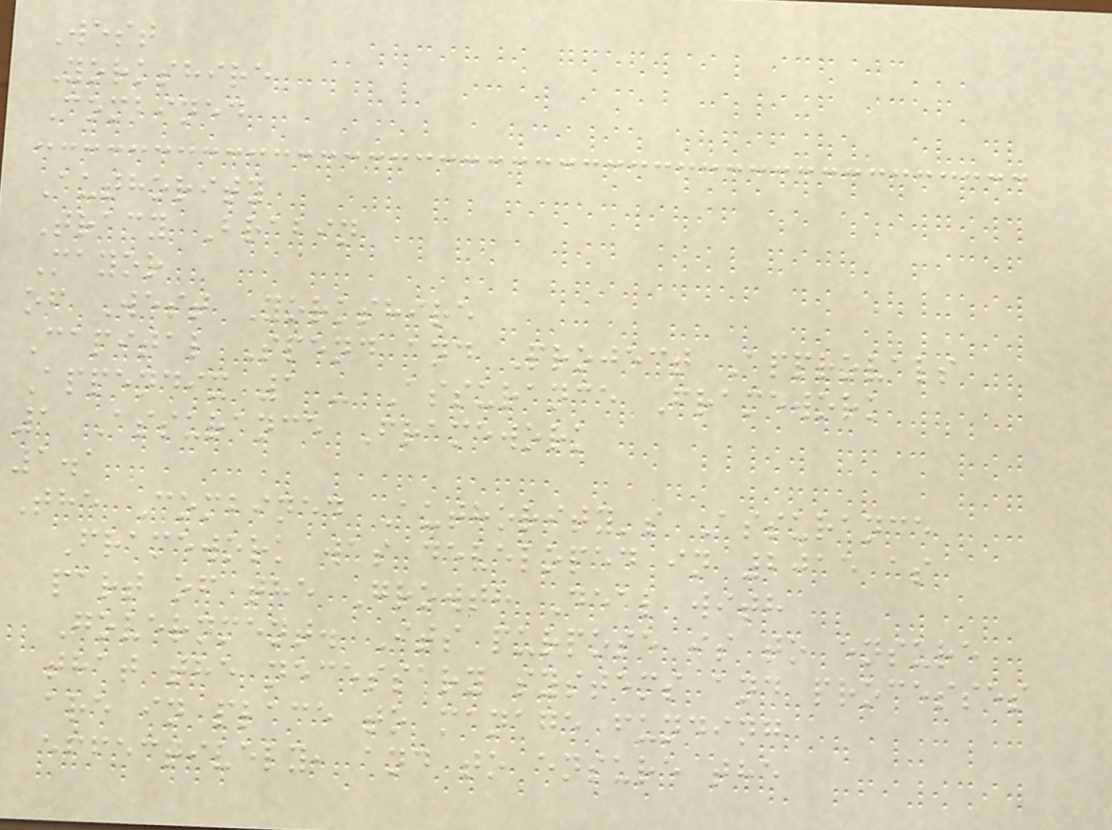West
Yorkshire
Combined
Authority
Tracy Brabin
Mayor
of West Yorkshire
Capital Spend and Project Approvals
Appendix 1 - Assurance Framework
1 Assurance Framework
1.1
The Combined Authority's Assurance
Framework was developed in 2015 as
part of the Growth Deal with
Government. Its purpose is to ensure
that the necessary systems and processes
are in place to manage funding
effectively, and to ensure the
